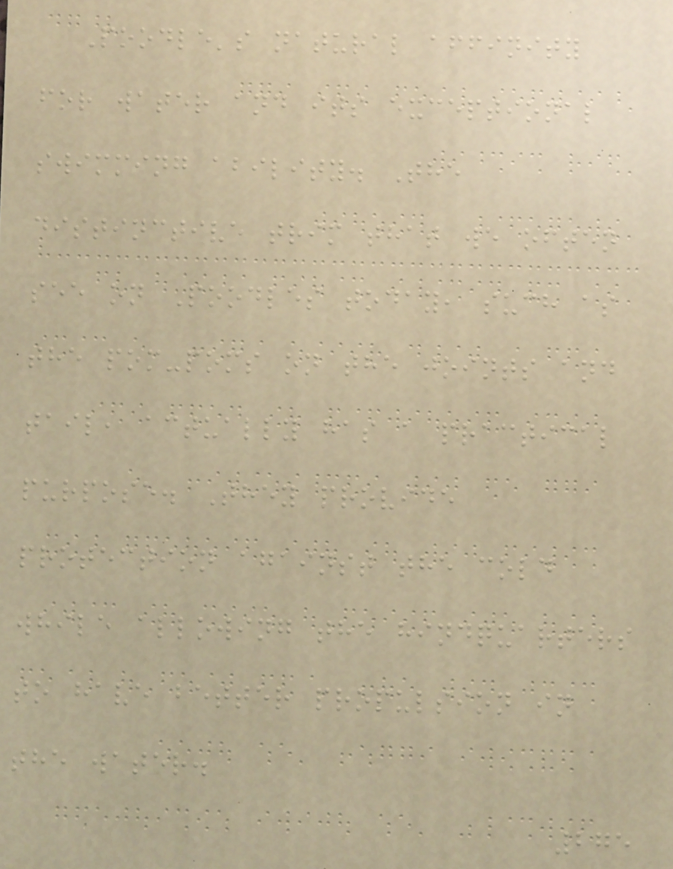Poodle's natural affinity
for water and its exceptional
swimming ability. The
distinctive trim that we often
see on Poodles today, such as
the pom-poms on the joints and
tail, actually has a practical
purpose. They provide
protection against the cold
while allowing the hindquarters
to have better propulsion in
the water.
275
